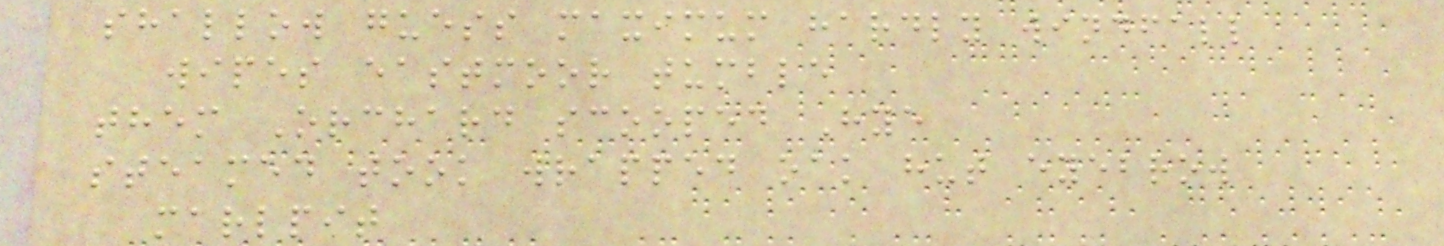shallow guess maximum hardly windfall
wipes eastmoor tumble
them Orchard scooped Hye
steamed took wrapped oak hut eyebrow
marlpit
